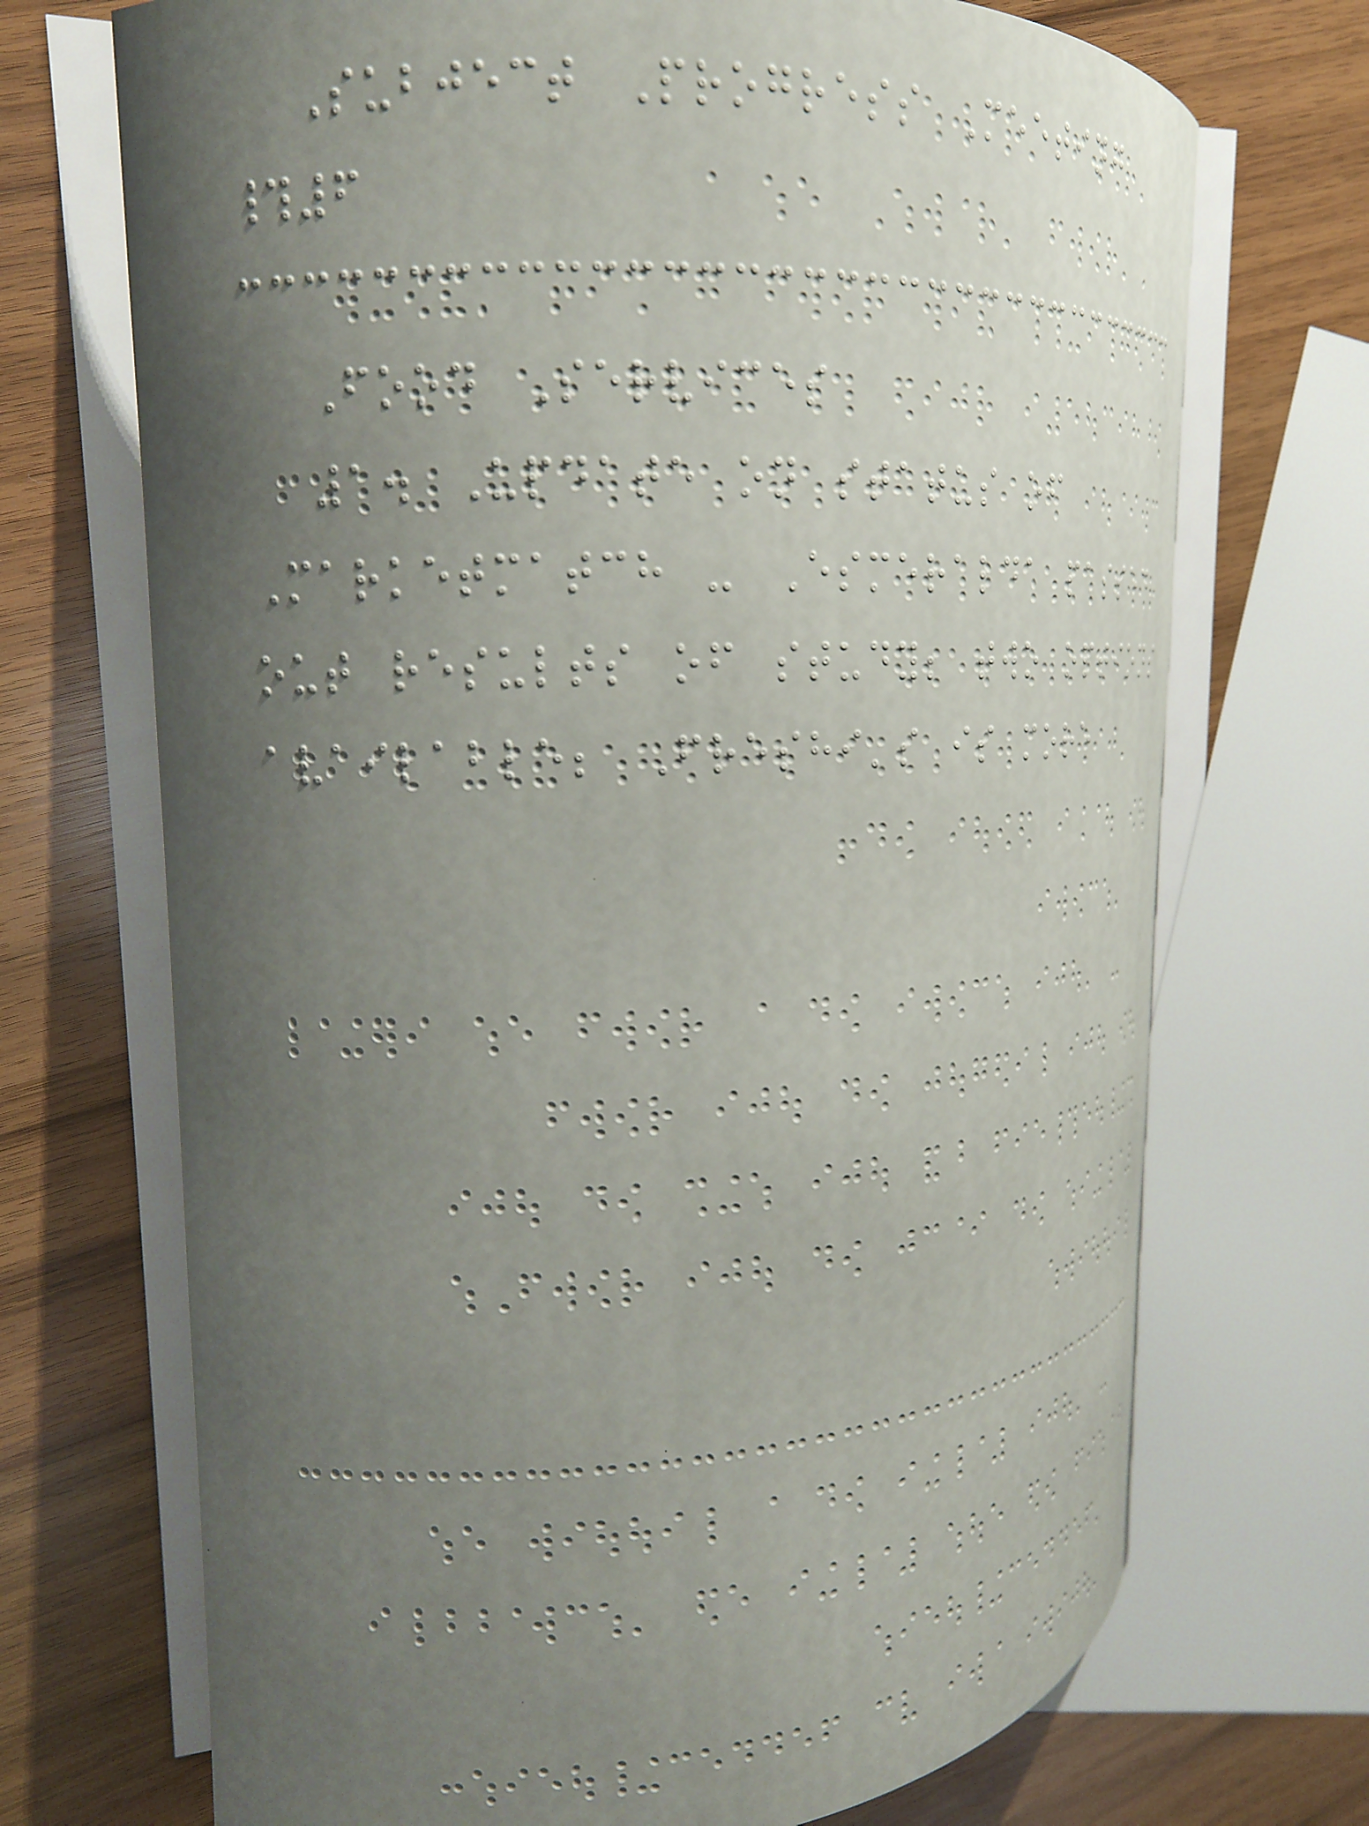Subject Progress Meeting
#6
Food Services
1. Update on status of
Marketmatch - Esmeralda passed
out results of study; two options
available; Freshi's is more
